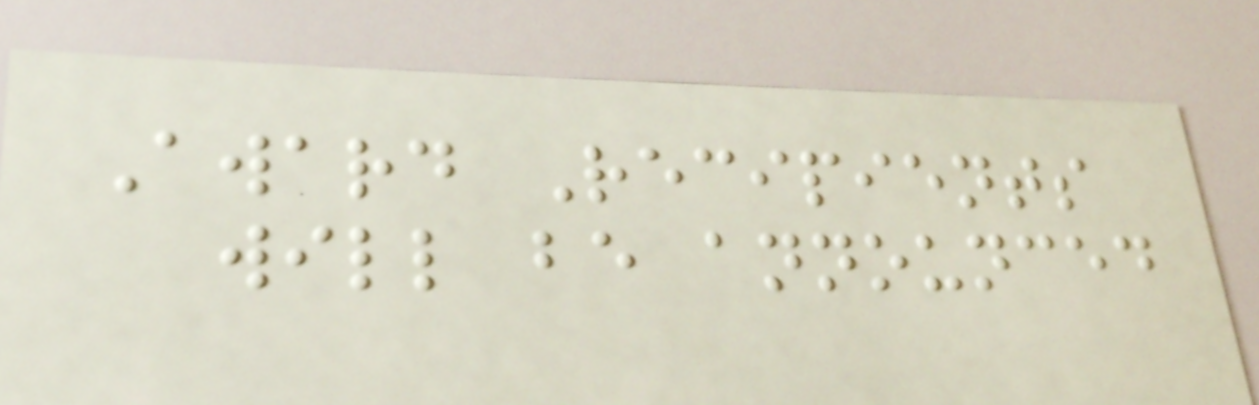Award Recipients
will be announced
